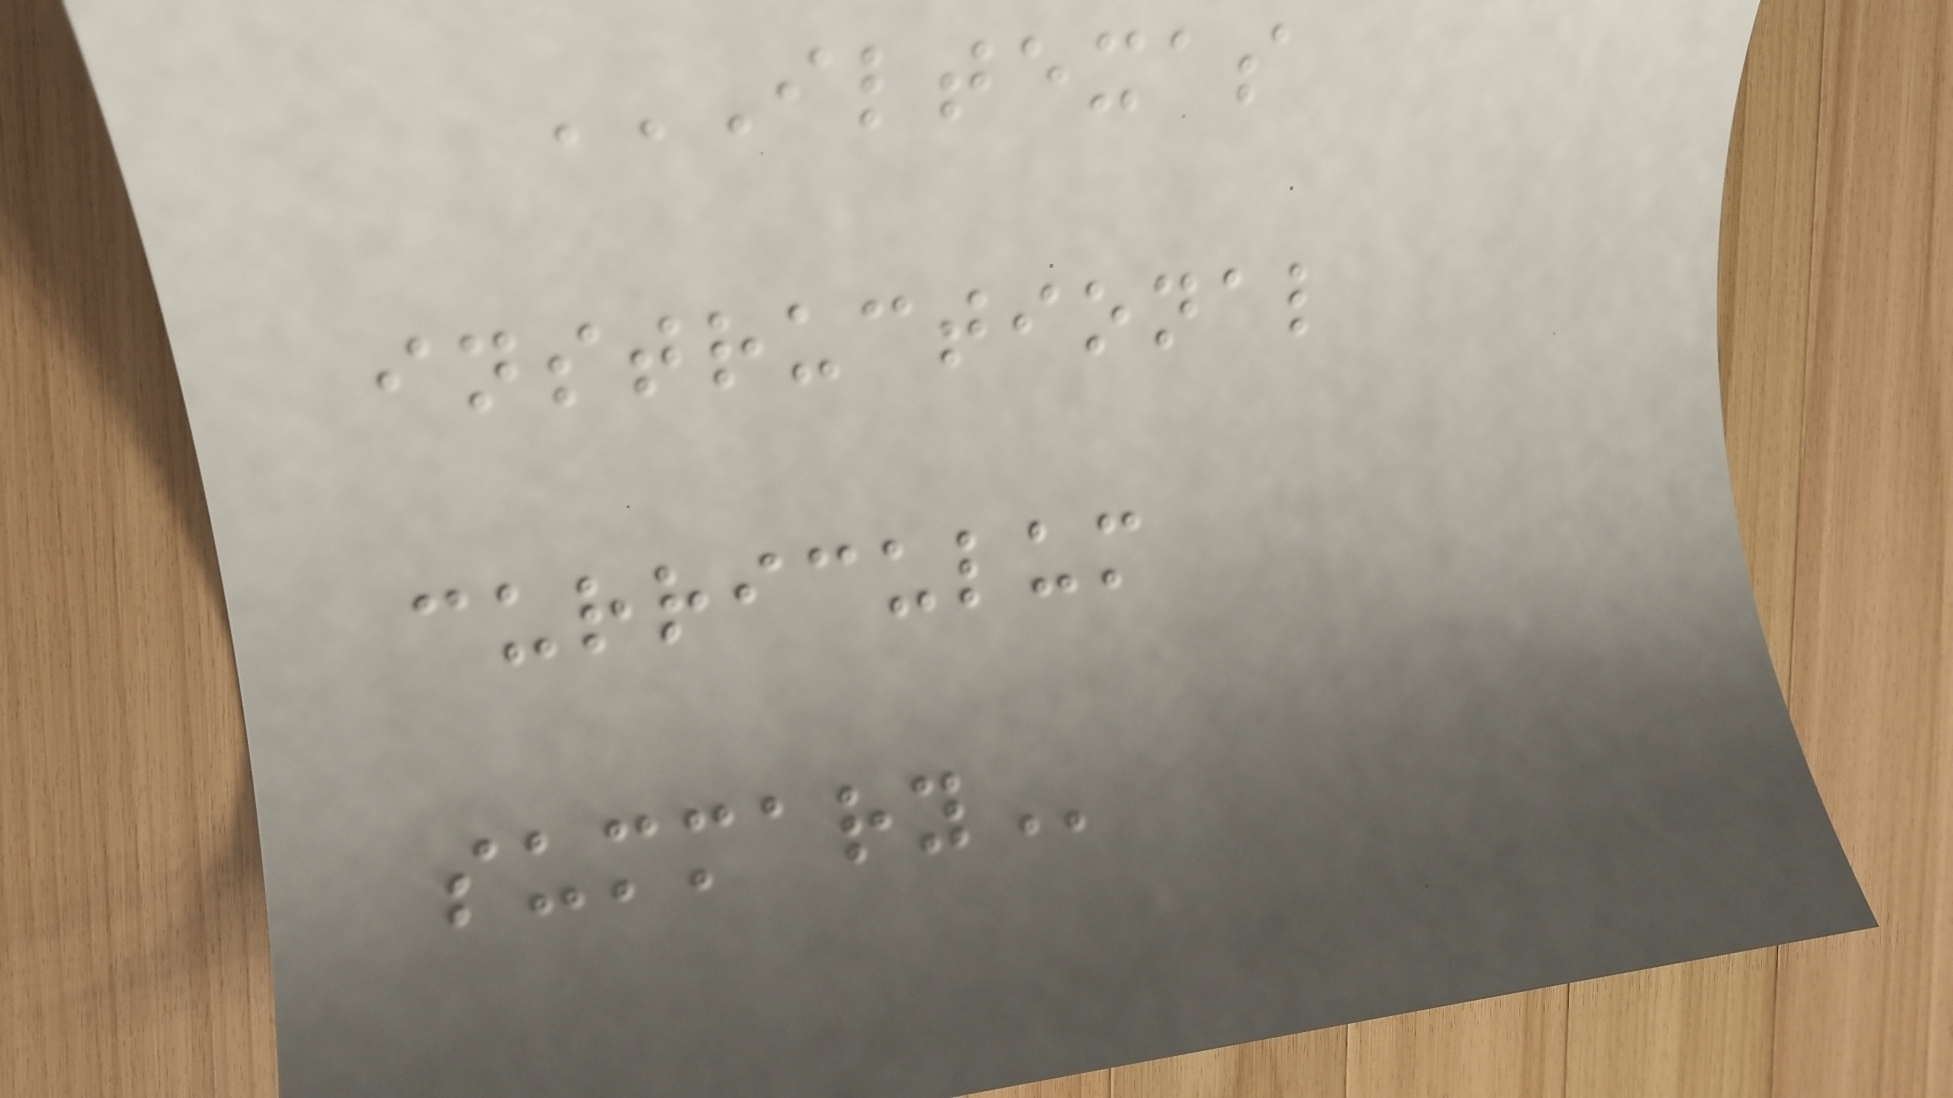ILTEXAS
INSTRUCTIONAL
CURRICULUM
SUMMARY
